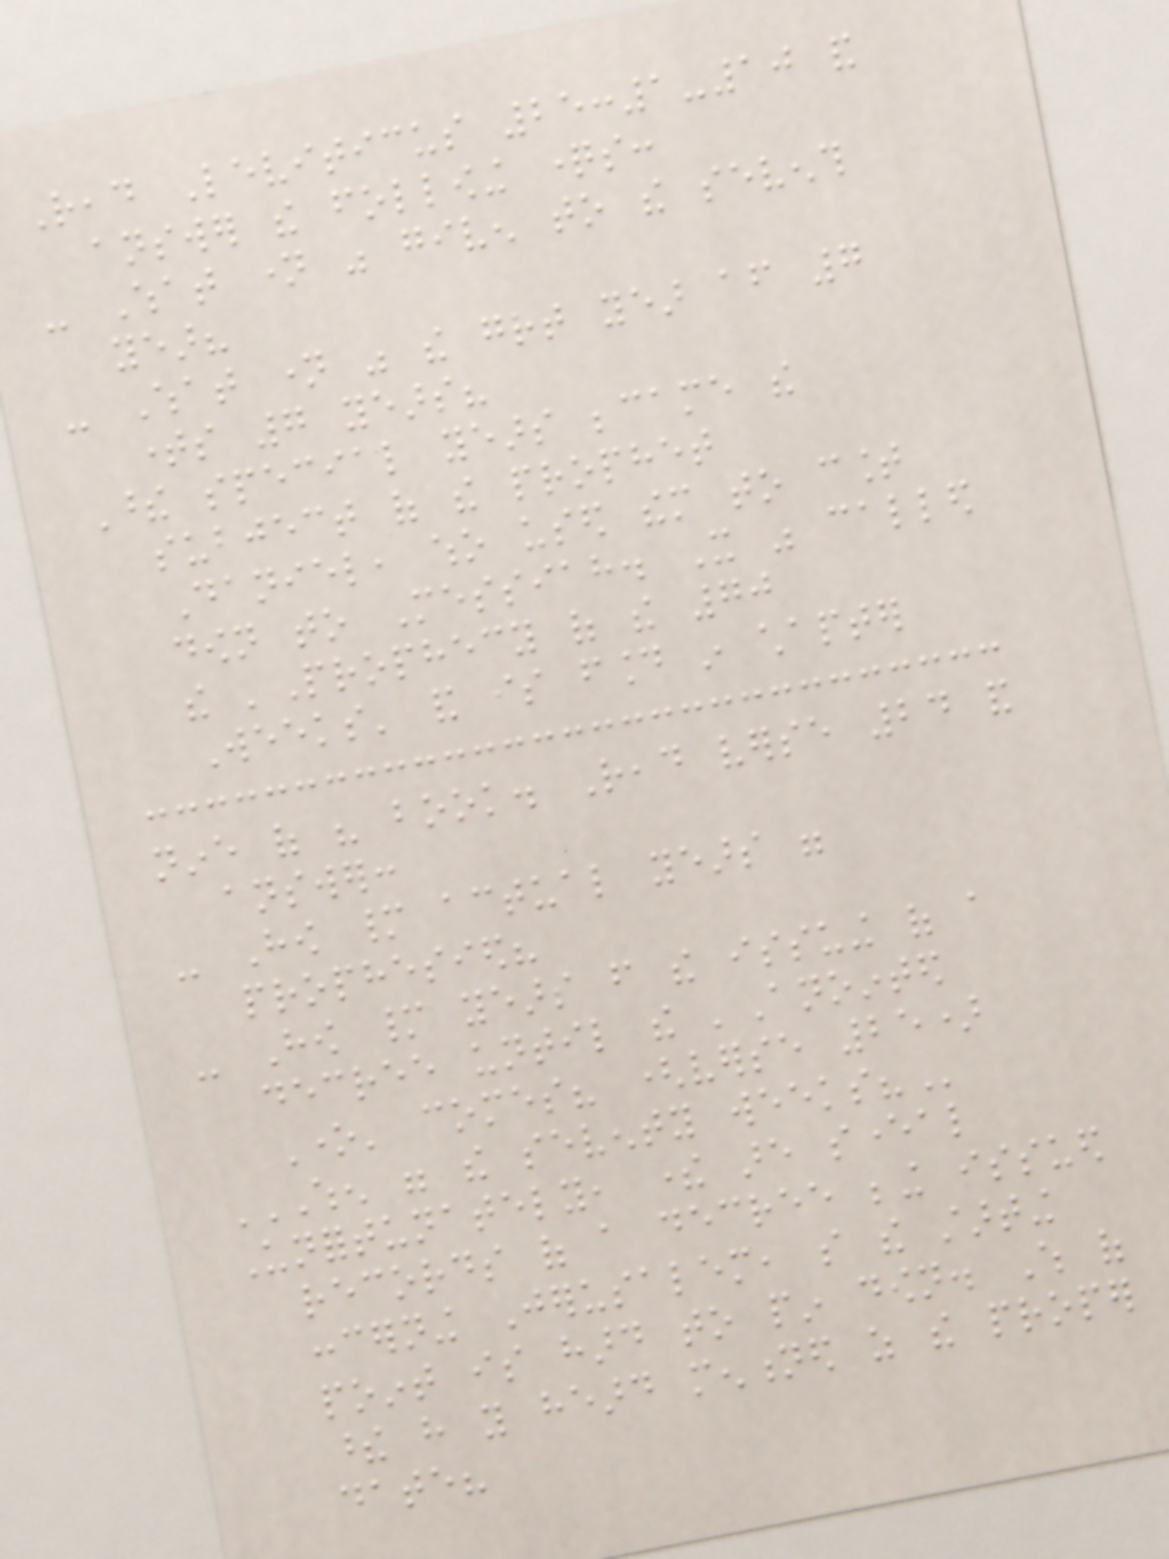Read Leviticus 25:1-10 and
answer the following questions:
- What name was given to the seventh
year?
- What name was the great year after 7
times 7 years?
These special years became the
subject of the prophet
Daniel, who used them to count
down to Messiah. It was called
the 'Prophecy of the 70
Weeks' and is found in chapter
nine of his book. Read verse 24 and
answer:
- How many actual years were
prophesied?
- How many years from the issuing of a
decree until the 'Anointed
One' comes? (verse 25)
WHEN WERE THE SEVENTY WEEKS?
Unfortunately, there are several
records of a decree being issued
concerning Jerusalem, so the starting
point is hard to pin down. Which of
these have you heard mentioned as the proper
date?
